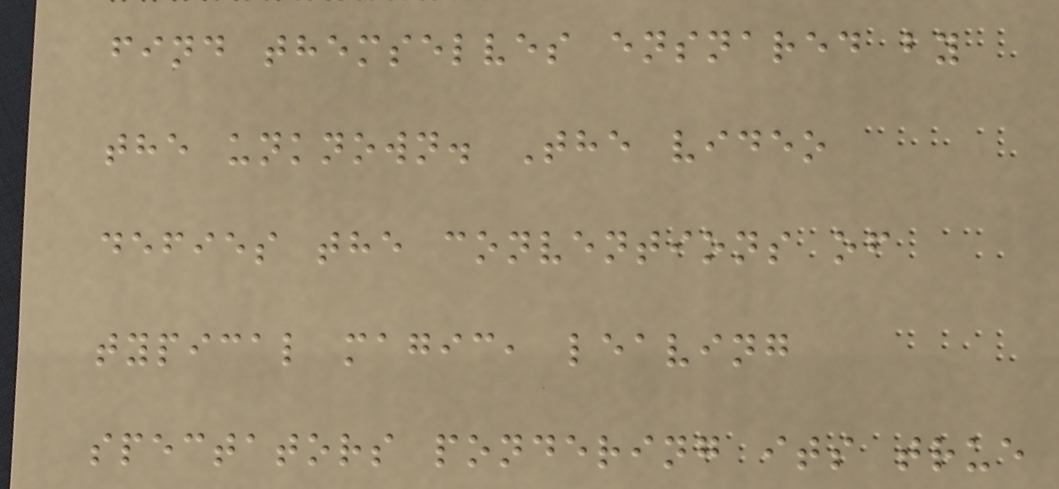find themselves ensnared by
the unknown. The video
defies the conventions of
typical magic, leaving
spectators pondering its true
